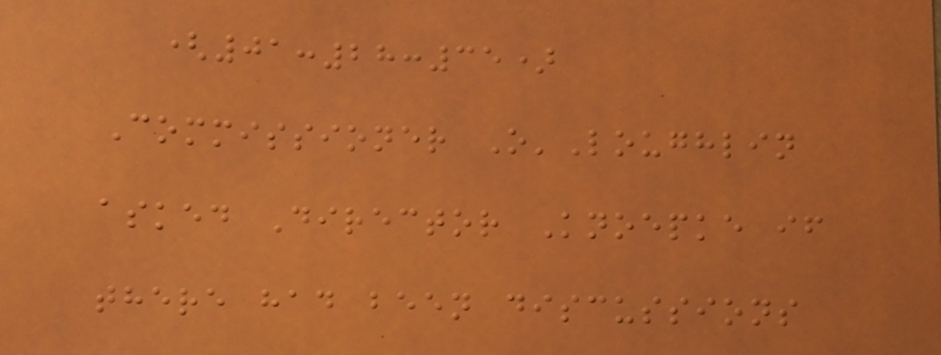(01:28:35)
Commissioner O'Loughlin
asked Director Knoepke if
there had been discussions
